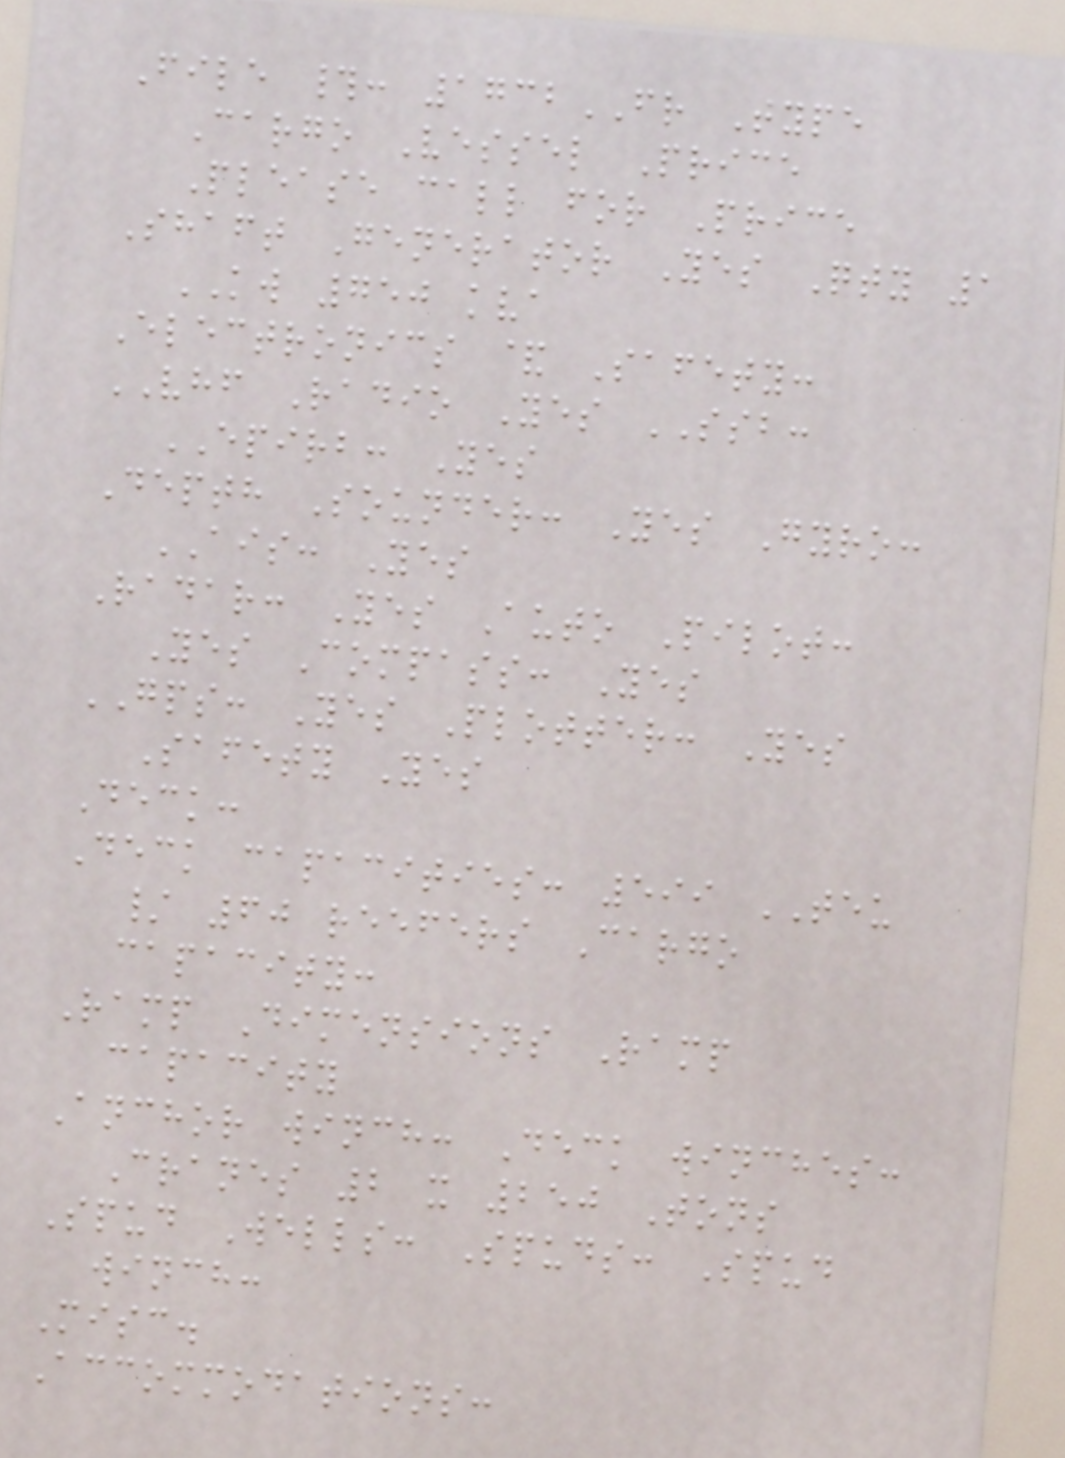File #: 1732FR Type
Cargo Vessel Price
Please call for Price
Shaft Generator Yes Qty 1
KW 750 kva
Electronics & Safety:
VHF Radio Yes SSB:
EPIRB: Yes
Depth Sounder: Yes Gyro:
AIS: Yes
Radar: Yes Auto Pilot:
Yes Compass: Yes
GPS: Yes Plotter: Yes
Safety Yes
Deck:
Deck capacities: 599 TEU
/ 60 reefers Cargo
capacity:
Ramp Dimensions Ramp
capacity
Anchor winch: Deck winches:
Cranes 2 x 250 Tons
Spud Wells: Spuds: Spud
winch:
Misc.
Accommodations:
